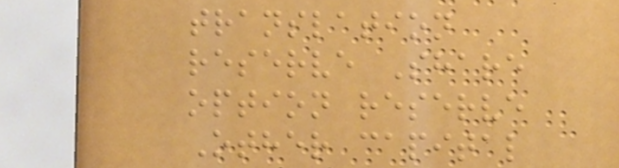translation
reserve Share
option reserve
Other capital
